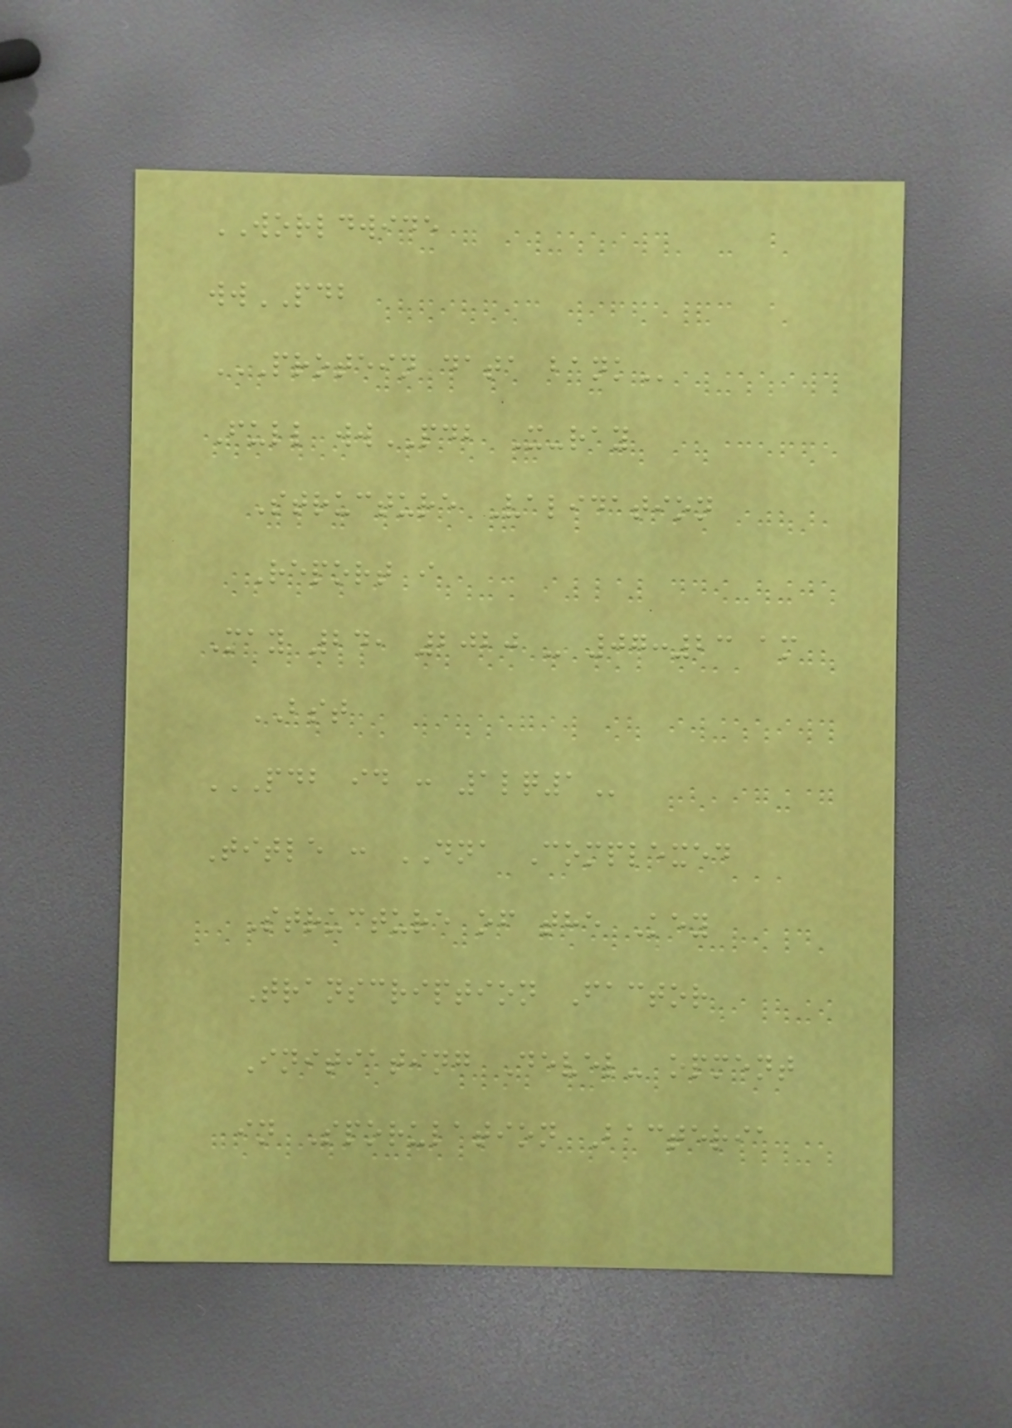WORLDWIDE
wwPDB
PROTEIN DATA BANK
Full wwPDB X-ray
Structure Validation
Report i
May 24, 2020 - 07:23 am
BST
PDB ID : 1LQ1
Title : DNA Complexed
Structure of the Key
Transcription Factor
Initiating Devel- opment
in Sporulation Bacteria
